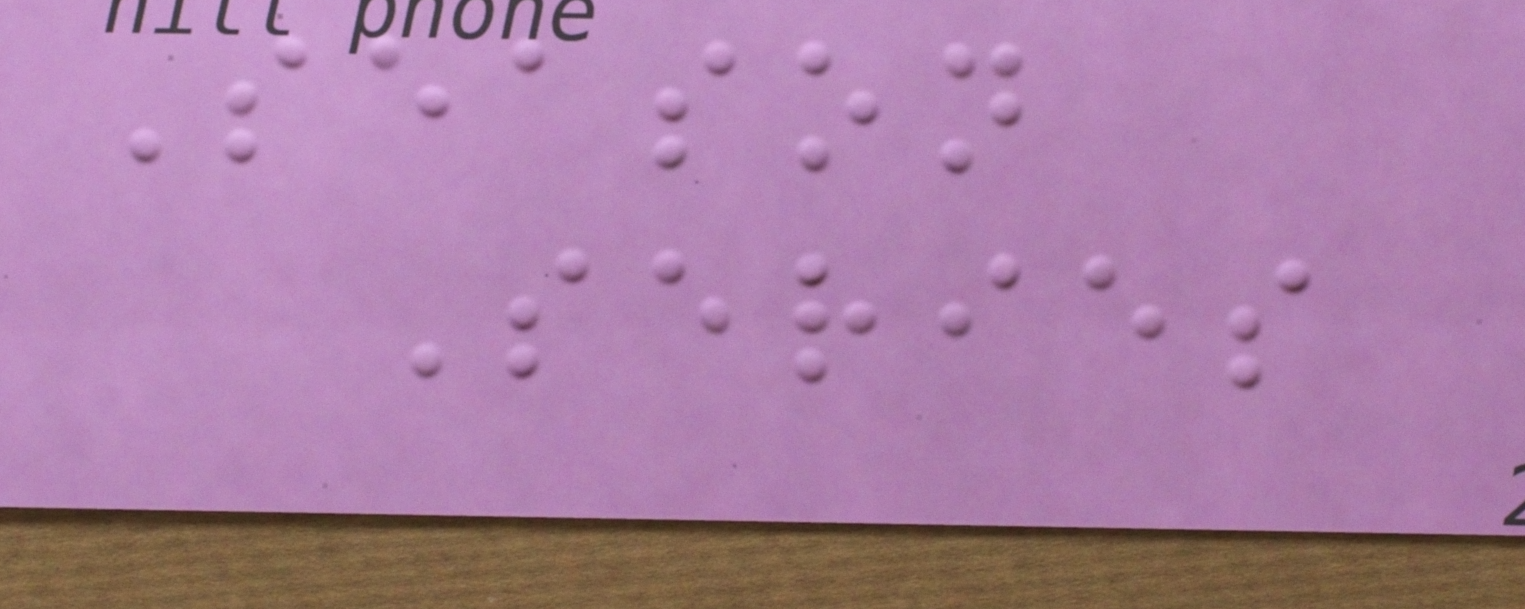Season
Series
